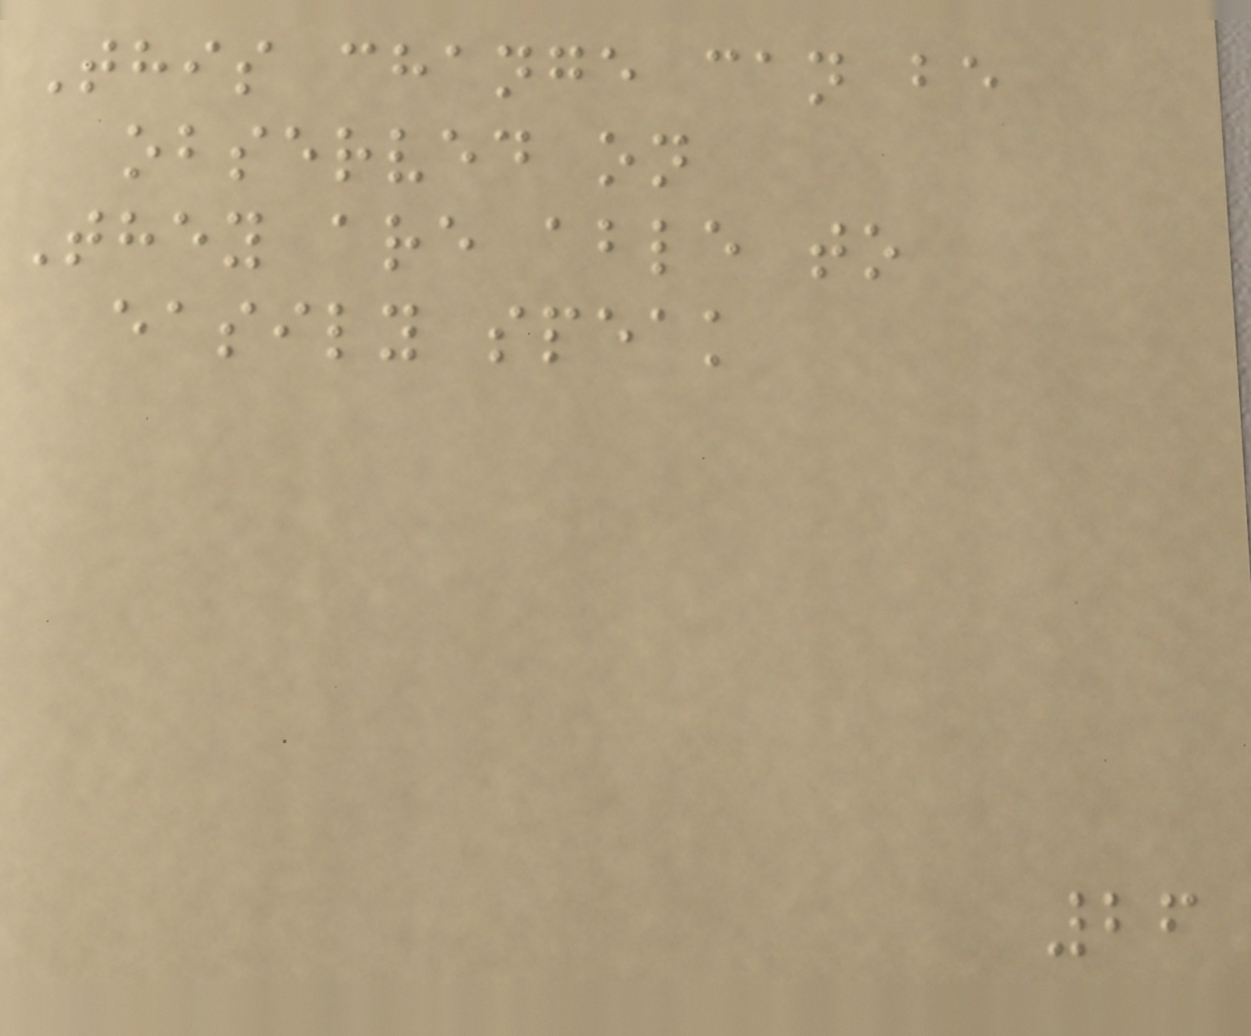This change can be
observed on
They are able to
easily speak
26
